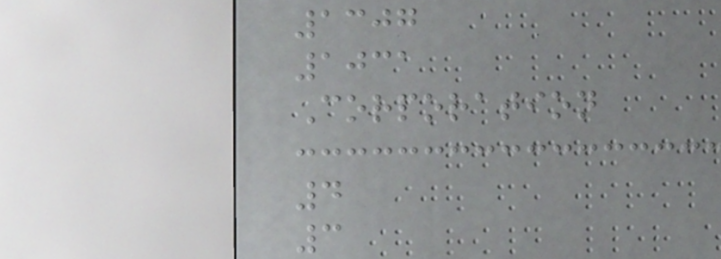1307
1031
Corporation
4
3
